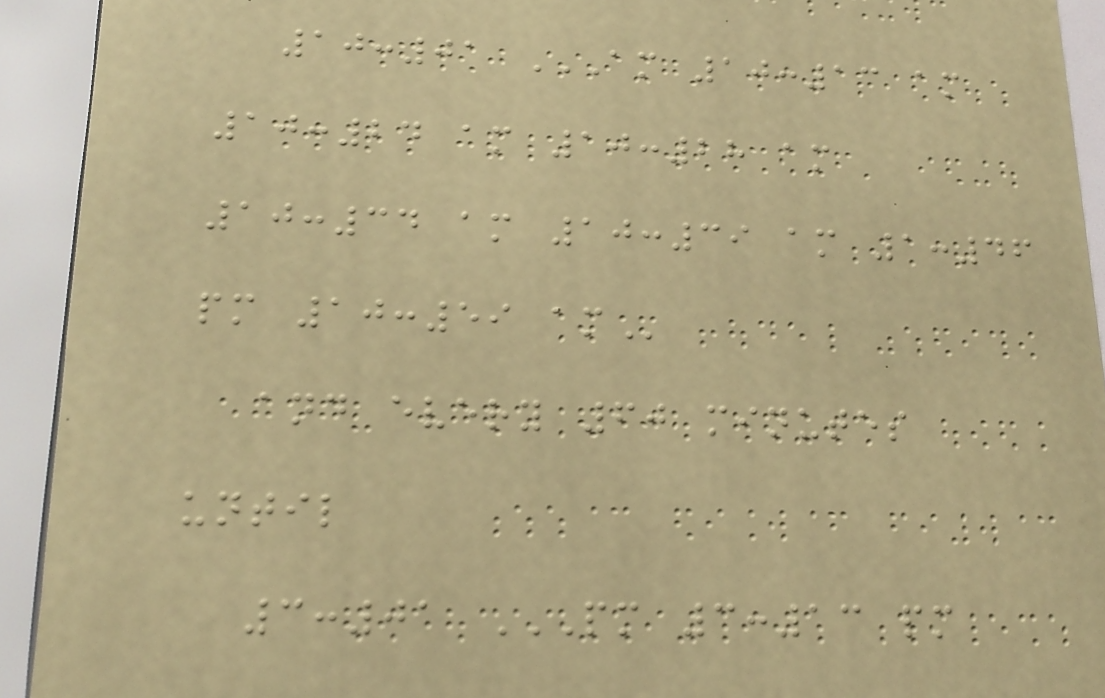10:01 AM 10:13 AM
10:24 AM 10:28 AM
10:34 AM 10:39 AM 1:46
PM 10:59 AM
and every 60 minutes
until
3:01 PM 3:13 PM
